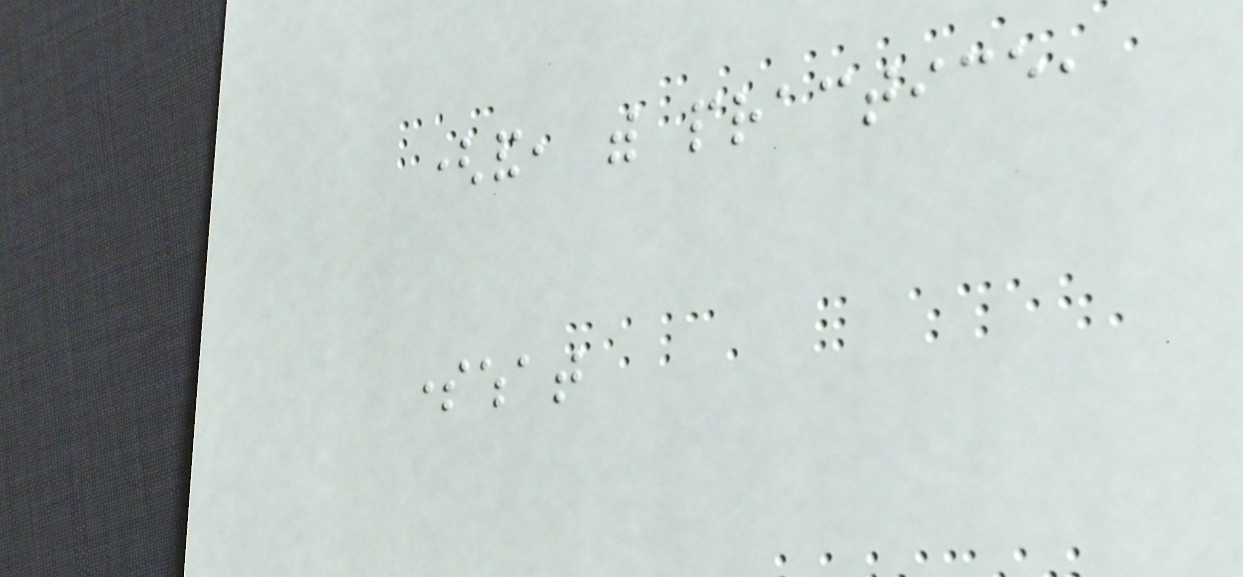(and, with practice,
somewhat
